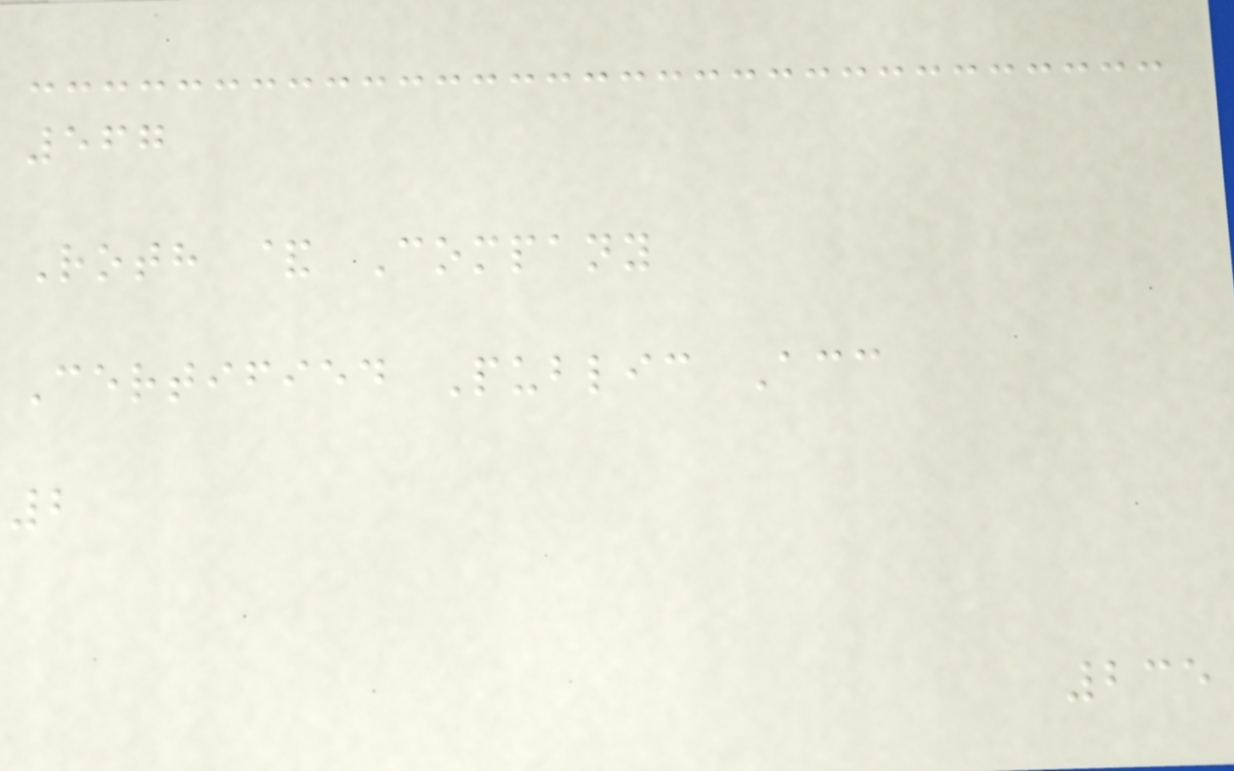567
Roth & Company
Certified Public Acc
2
235
